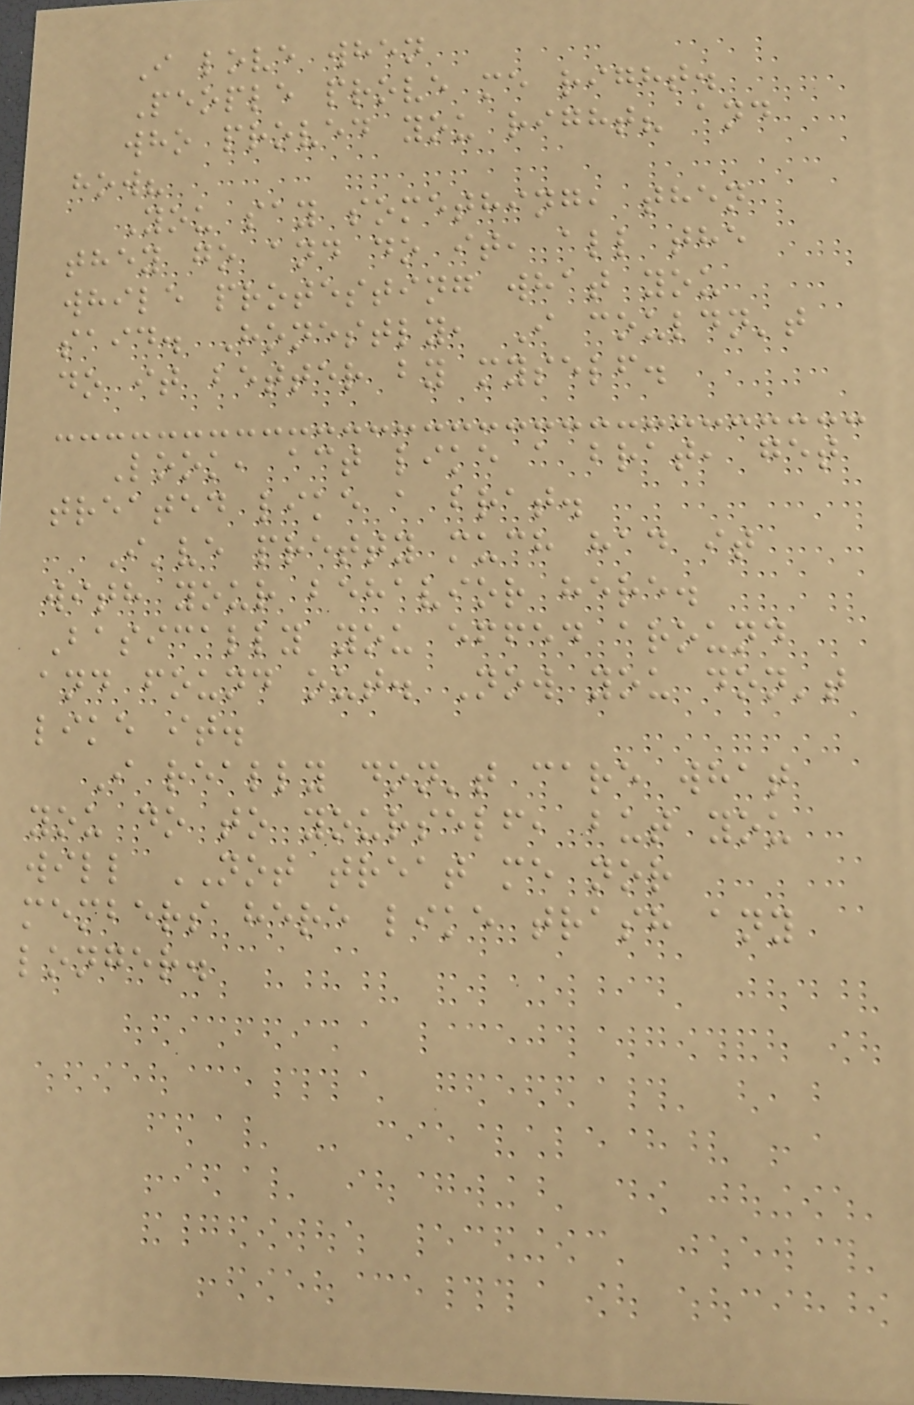I love when
People prove me right.
who proved you right? and
how?
You say something, then
they go and do it, all the
while protesting what you
said. Honestly, I couldn't
do it better by myself.
Look, act like a brat, get
treated like a brat.
I've pretty much had it
with your behavior here.
Basically you effed around
and found out. Now you don't
like it.
I really don't care what
you do to yourself, but you
will NOT treat me nor
members here like trash any
longer.
